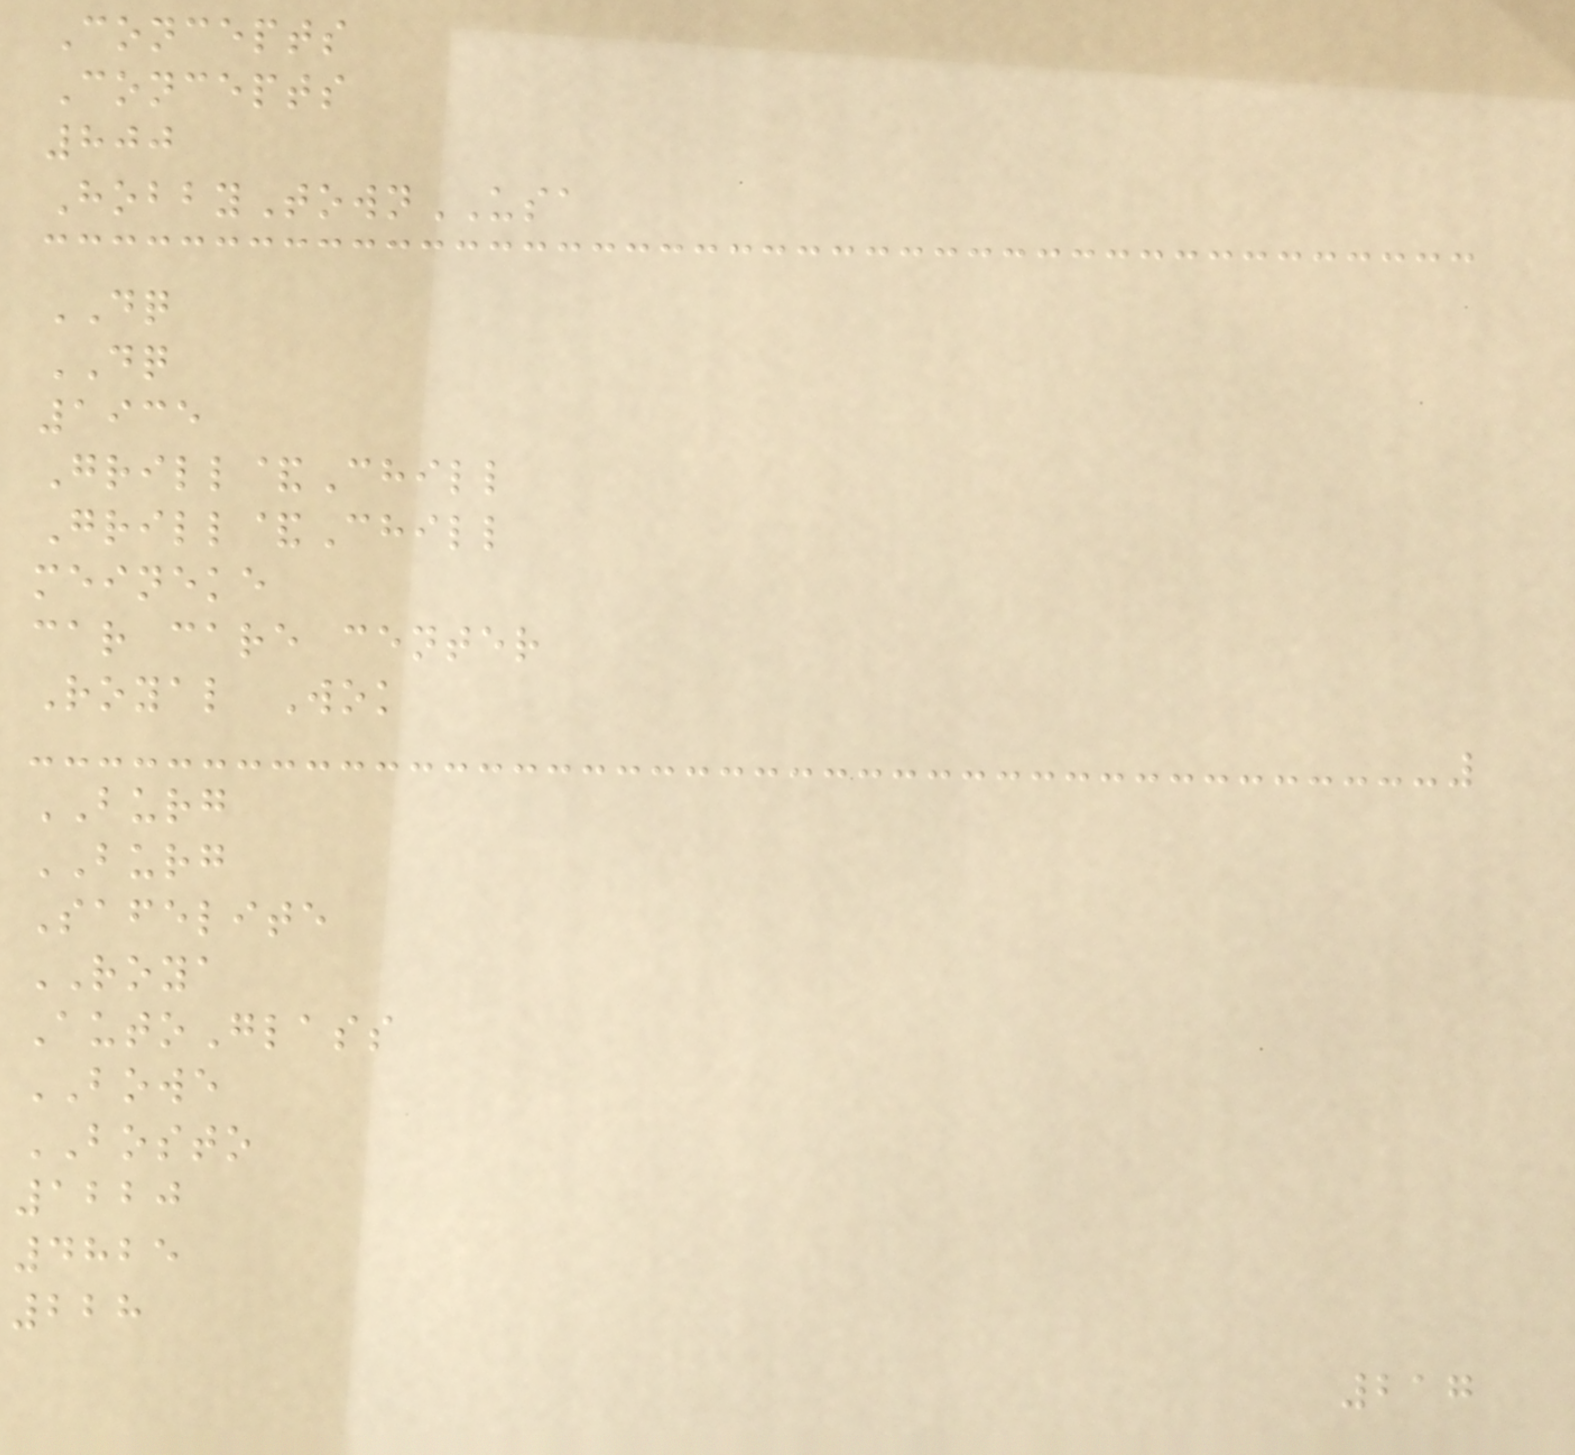Concepts
Concepts
800
HobbyTownUSA
DQ
DQ
1935
Grill&Chill
Grill&Chill
meineke
car care center
Royal Wok
BURG
BURG
Safelite
ROYA
AutoGlass
BOWE
BOSTO
1220
4825
228
217
